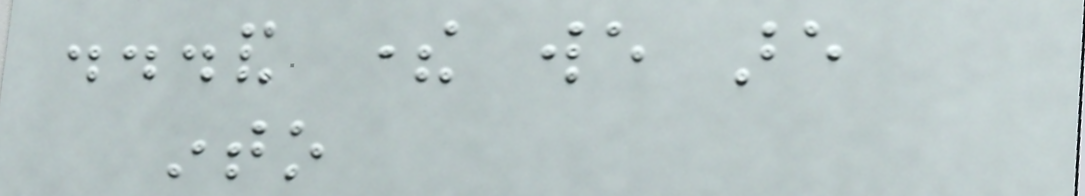...and there we are
into
